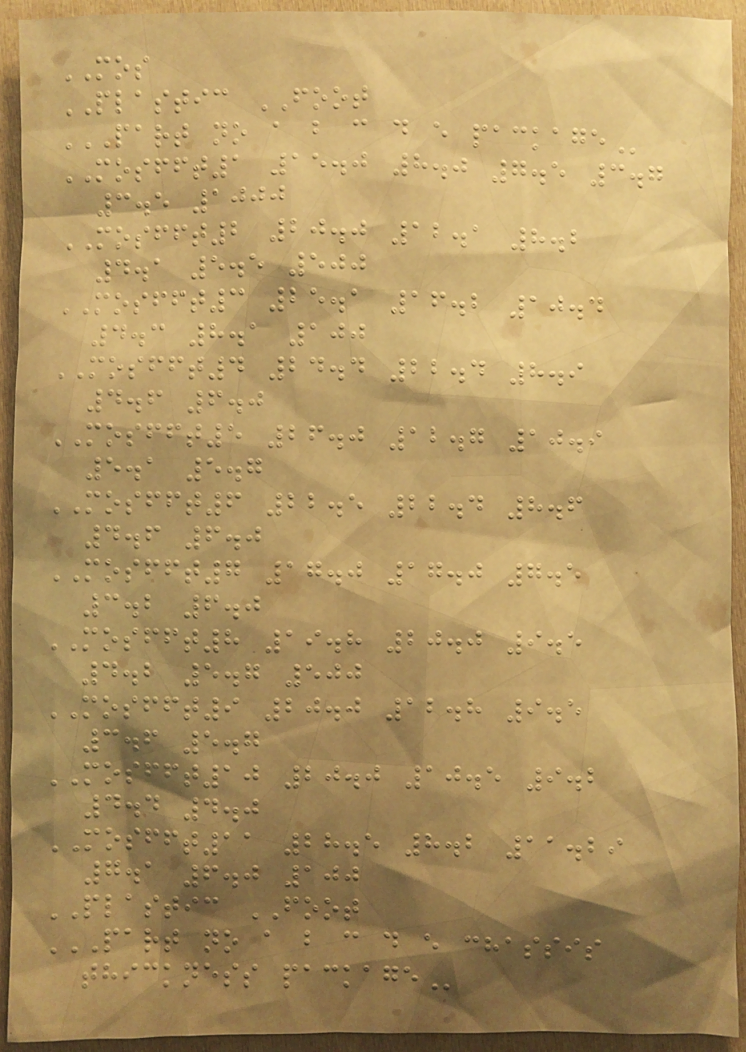MOS
PLASTIC FOOT
PART NO A B C D E PACKAGE
MOSFFT1 15.0 8.0 7.5 3.7
3.5 1000
MOSFFT2 20.0 12.1 8.2
4.1 5.5 500
MOSFFT3 25.1 16.2 10.4
4.3 8.1 100
MOSFFT4 24.4 22.4 8.9
4.6 6.0
MOSFFT5 26.0 12.7 10.9
5.1 5.7
MOSFFT6 22.5 22.4 8.6
4.6 6.0
MOSFFT7 17.0 17.0 7.5
3.2 6.0
MOSFFT8 19.8 20.0 9.5
4.2 5.7 500
MOSFFT9 20.0 12.8 9.5
3.6 5.7
MOSFFT10 20.0 10.5 9.2
4.4 4.0
MOSFFT11 28.5 8.2 11.29
7.1 6.0 100
PLASTIC FOOT
PART NO A B C D E CHASSIS
THICKNESS PACKAGE
